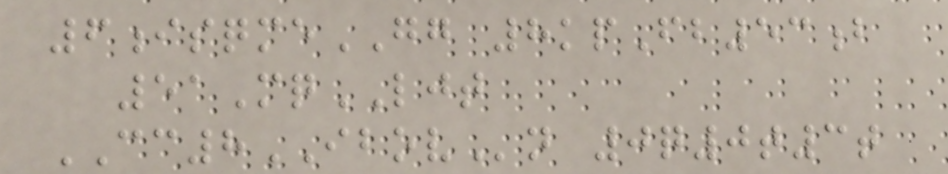6isqmeGG 8kpFb53b
51MqLJT
CC8IBOVn 0q0t3t
